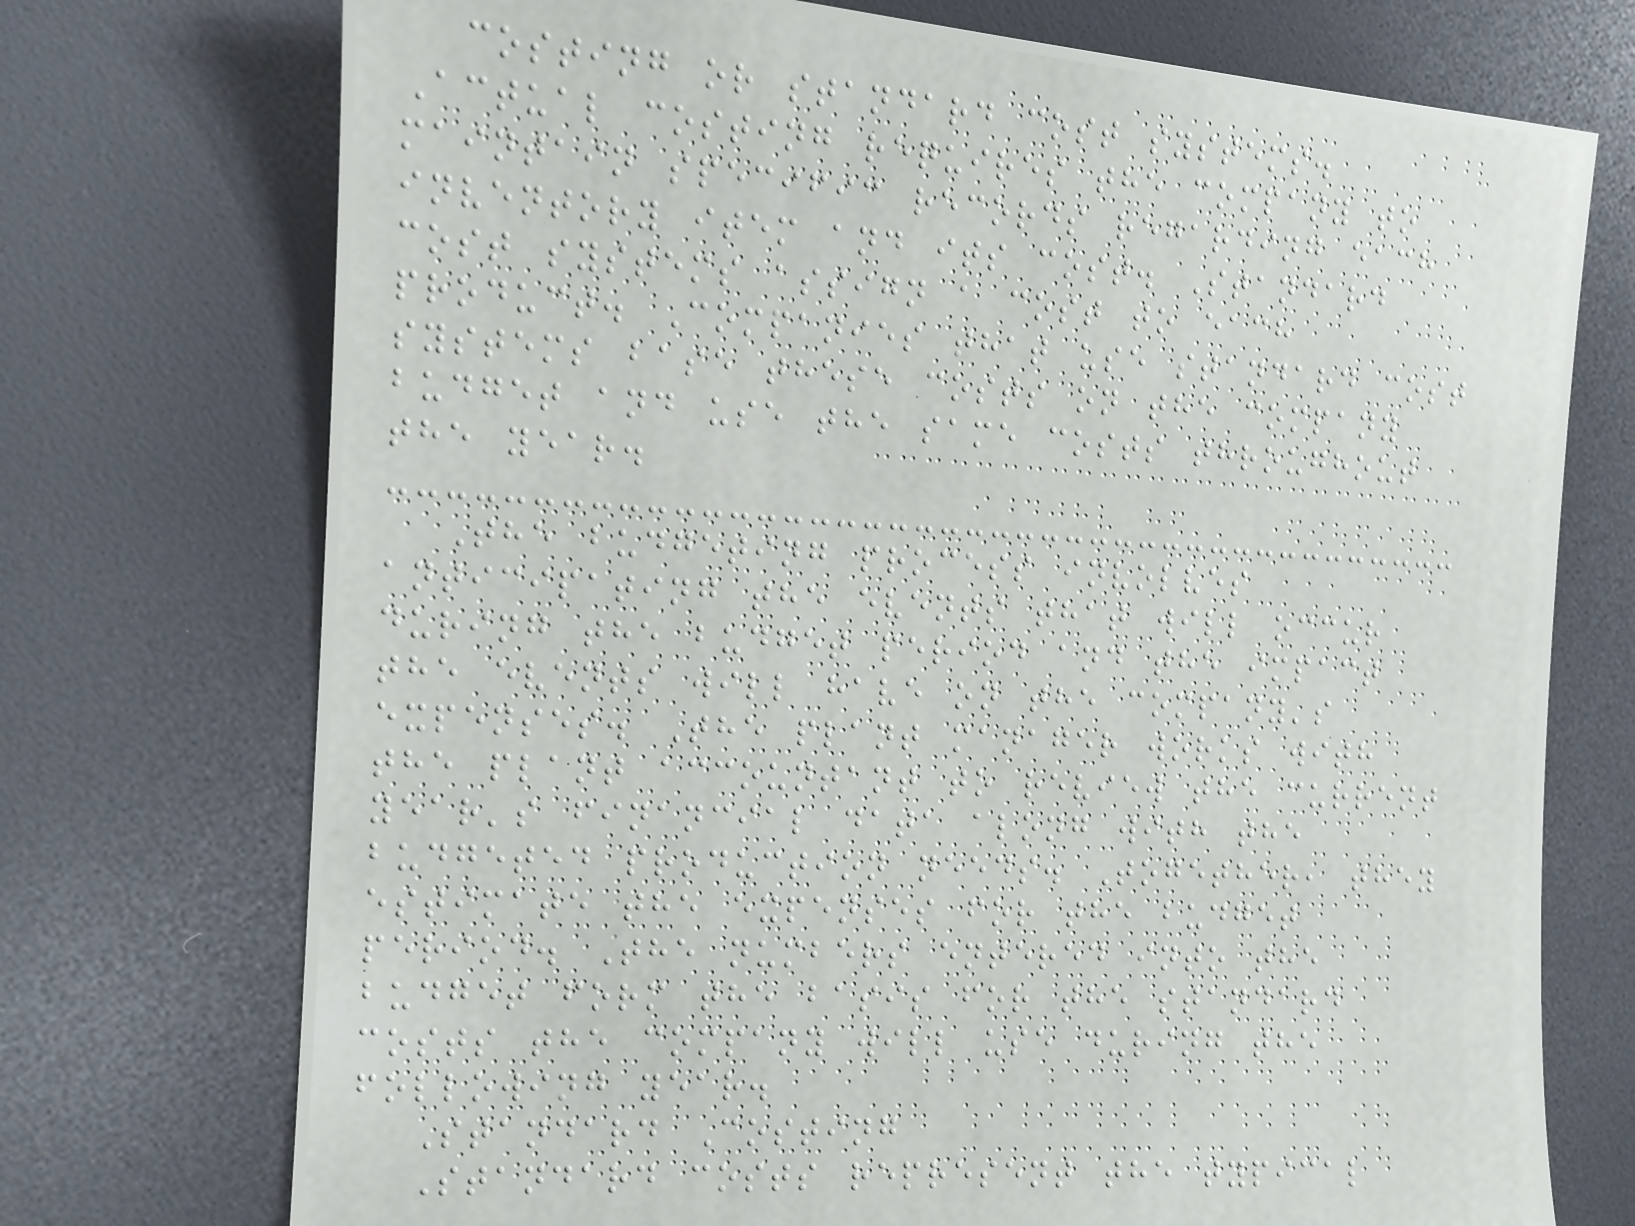costing or standard cost systems.
Actual costing requires the company to
maintain specific records regarding each
inventory item and its cost. Standard
cost systems assign a cost to each
product. Companies that use standard cost
systems base these costs on the company
budget and use the same costs throughout
the year.
The budgeting process involves
anticipating the events that will occur
during the budget period and the impact
the events will have on the company's
expenses. The plant manager works with
the plant accountant to review the current
year's financial data along with the
budgeted production needs. Together, they
estimate the expenses for the budget
period. The numbers entered into the
budget form the basis for the standard
costs the company will use during the
following year.
Standard Costing
Standard costs represent the typical
